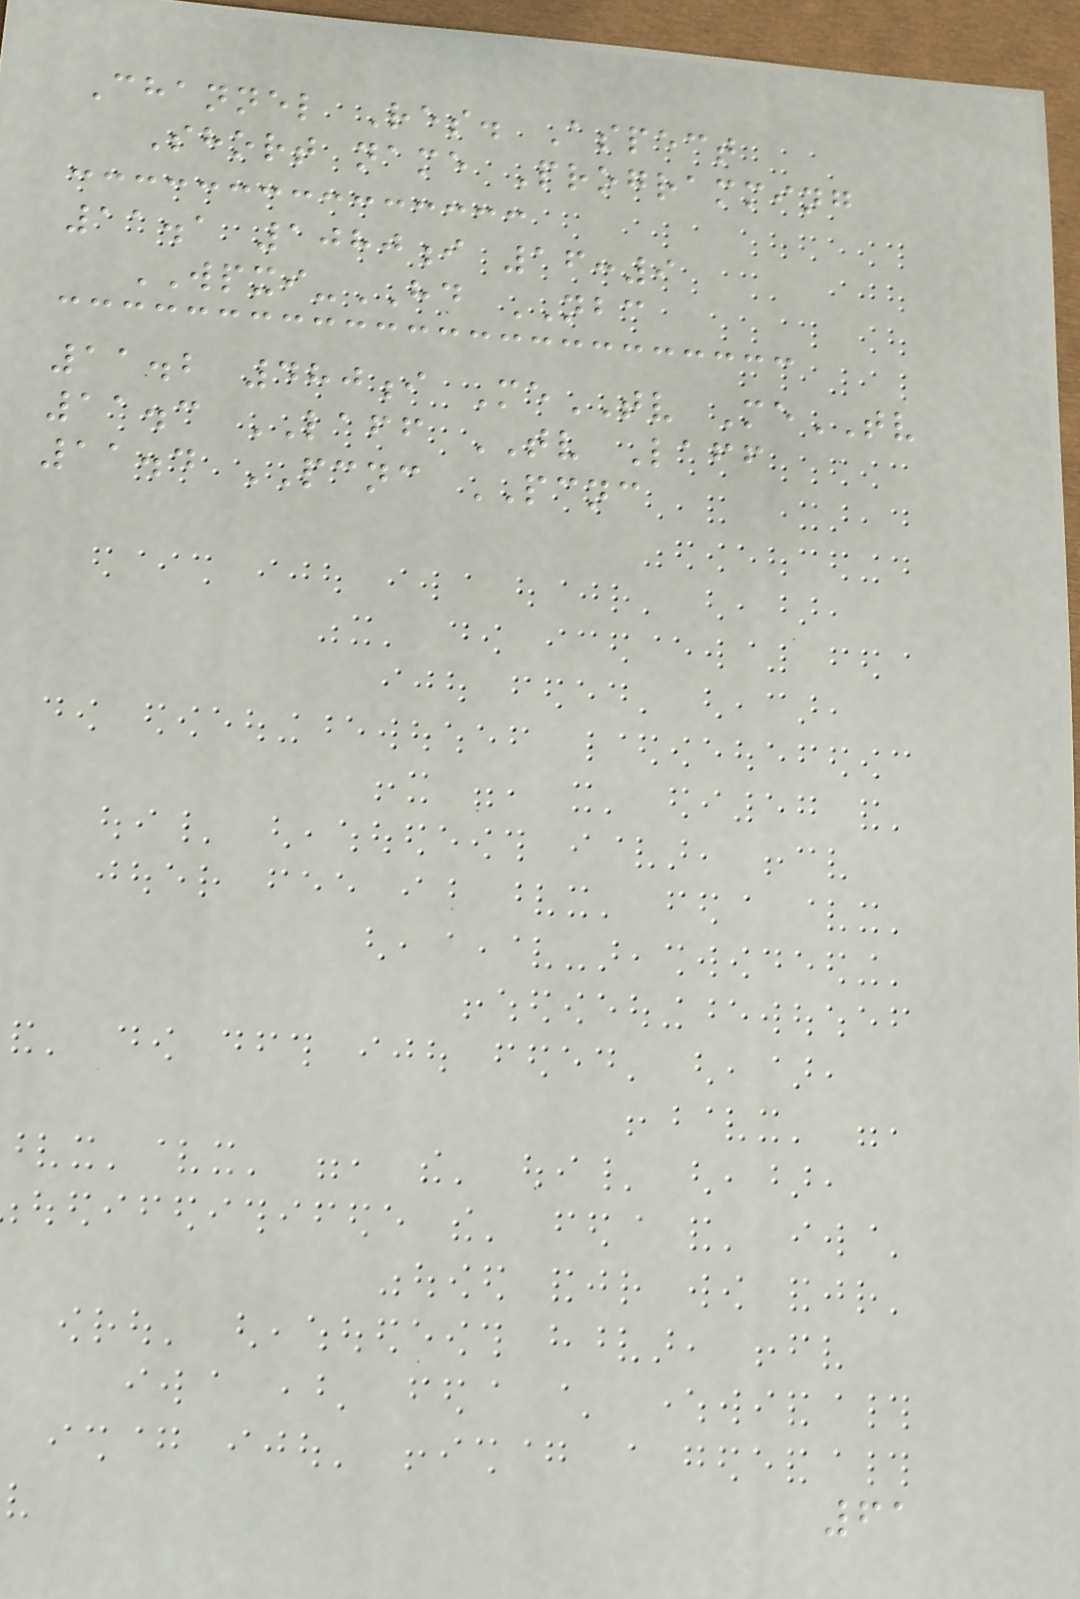Channel Res. Aspect
Short name Programming
11.1 1080i 16:9
WPXI-HD NBC
11.2 480i MeTV MeTV
11.3 LAFF TV Laff
11.4 PCNC PCNC
61
